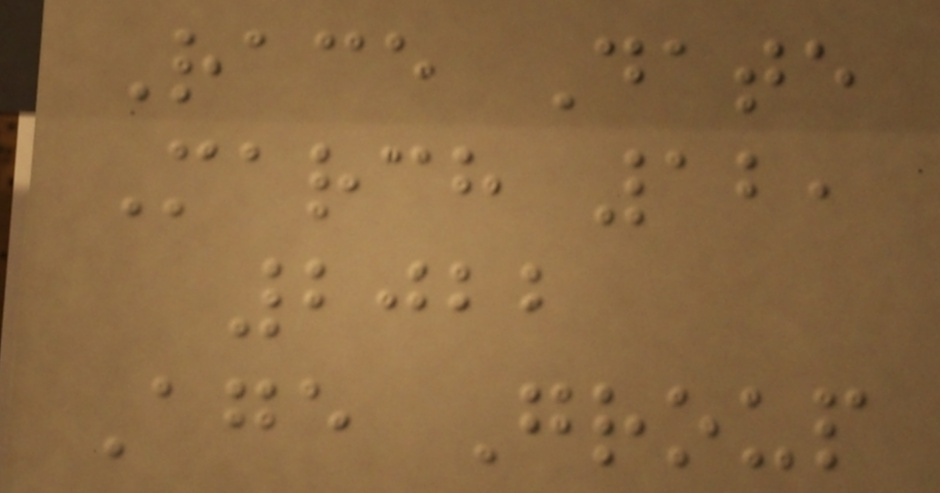Race Date
March 12,
2022
Age Group
